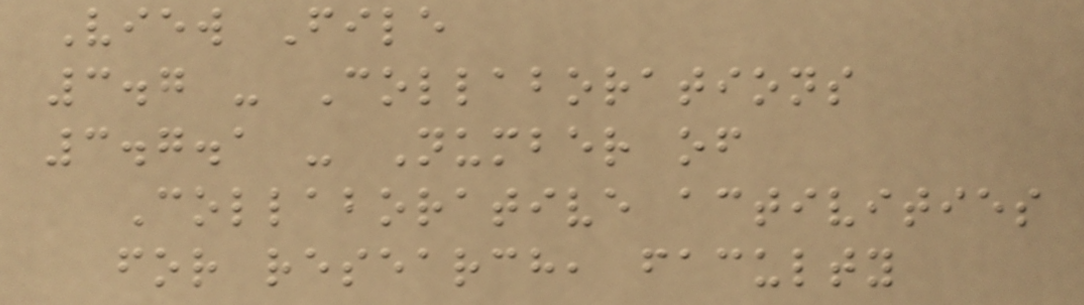View File
3.7 - Collaborations
3.7.1 - Number of
Collaborative activities
for research, faculty
